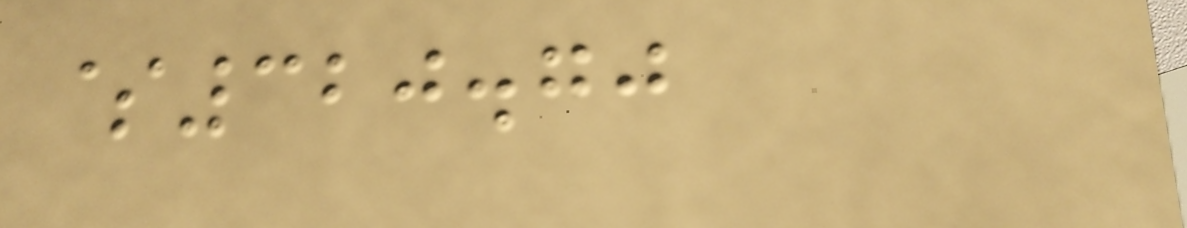$320.70
